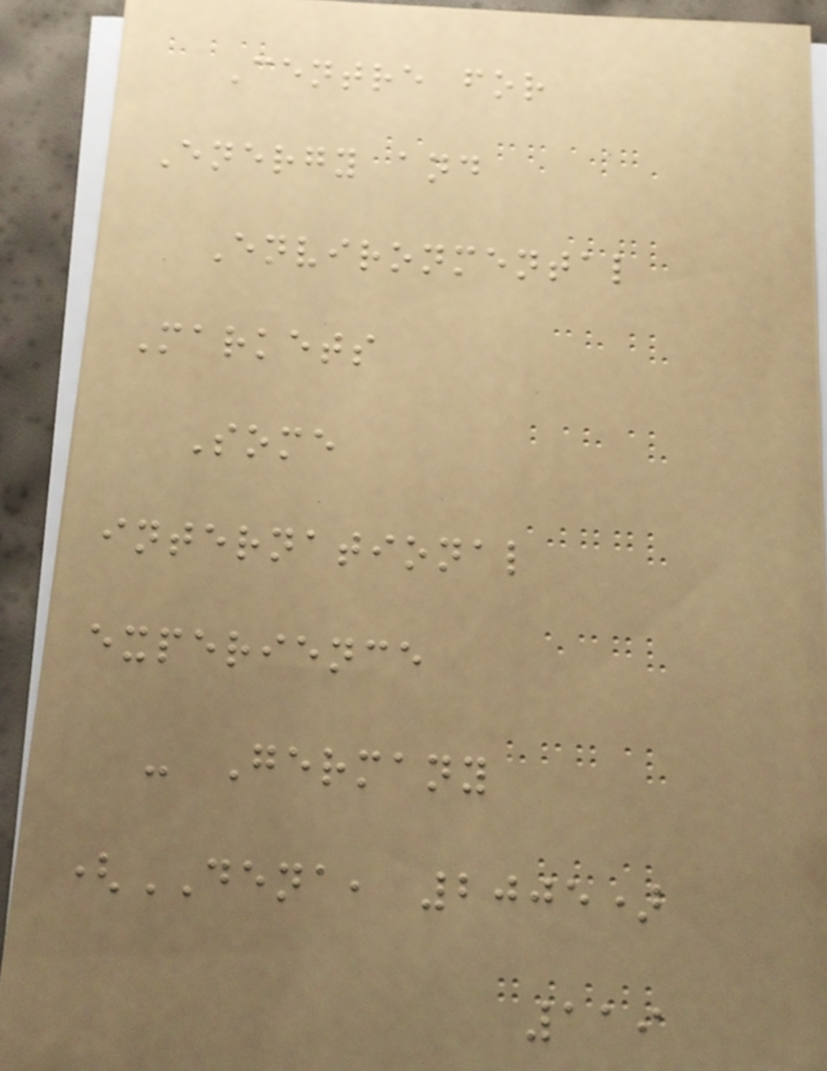Centre for
Energy and
Environmental
Markets
Some
international
experience
- Germany
(DENA, 2005)
119
